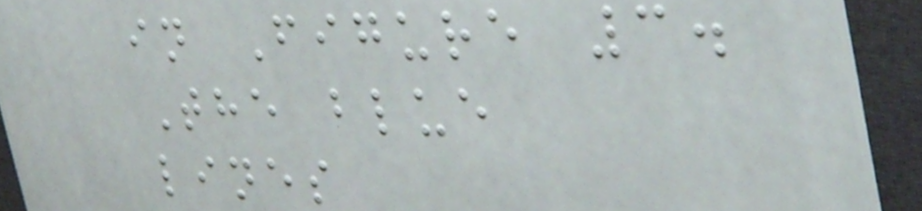in Figure 3.
The blue
lines
